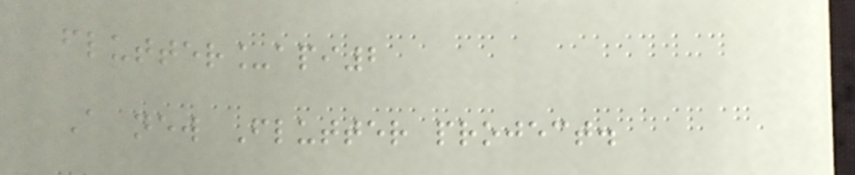flutter_api2
A new Flutter project.
